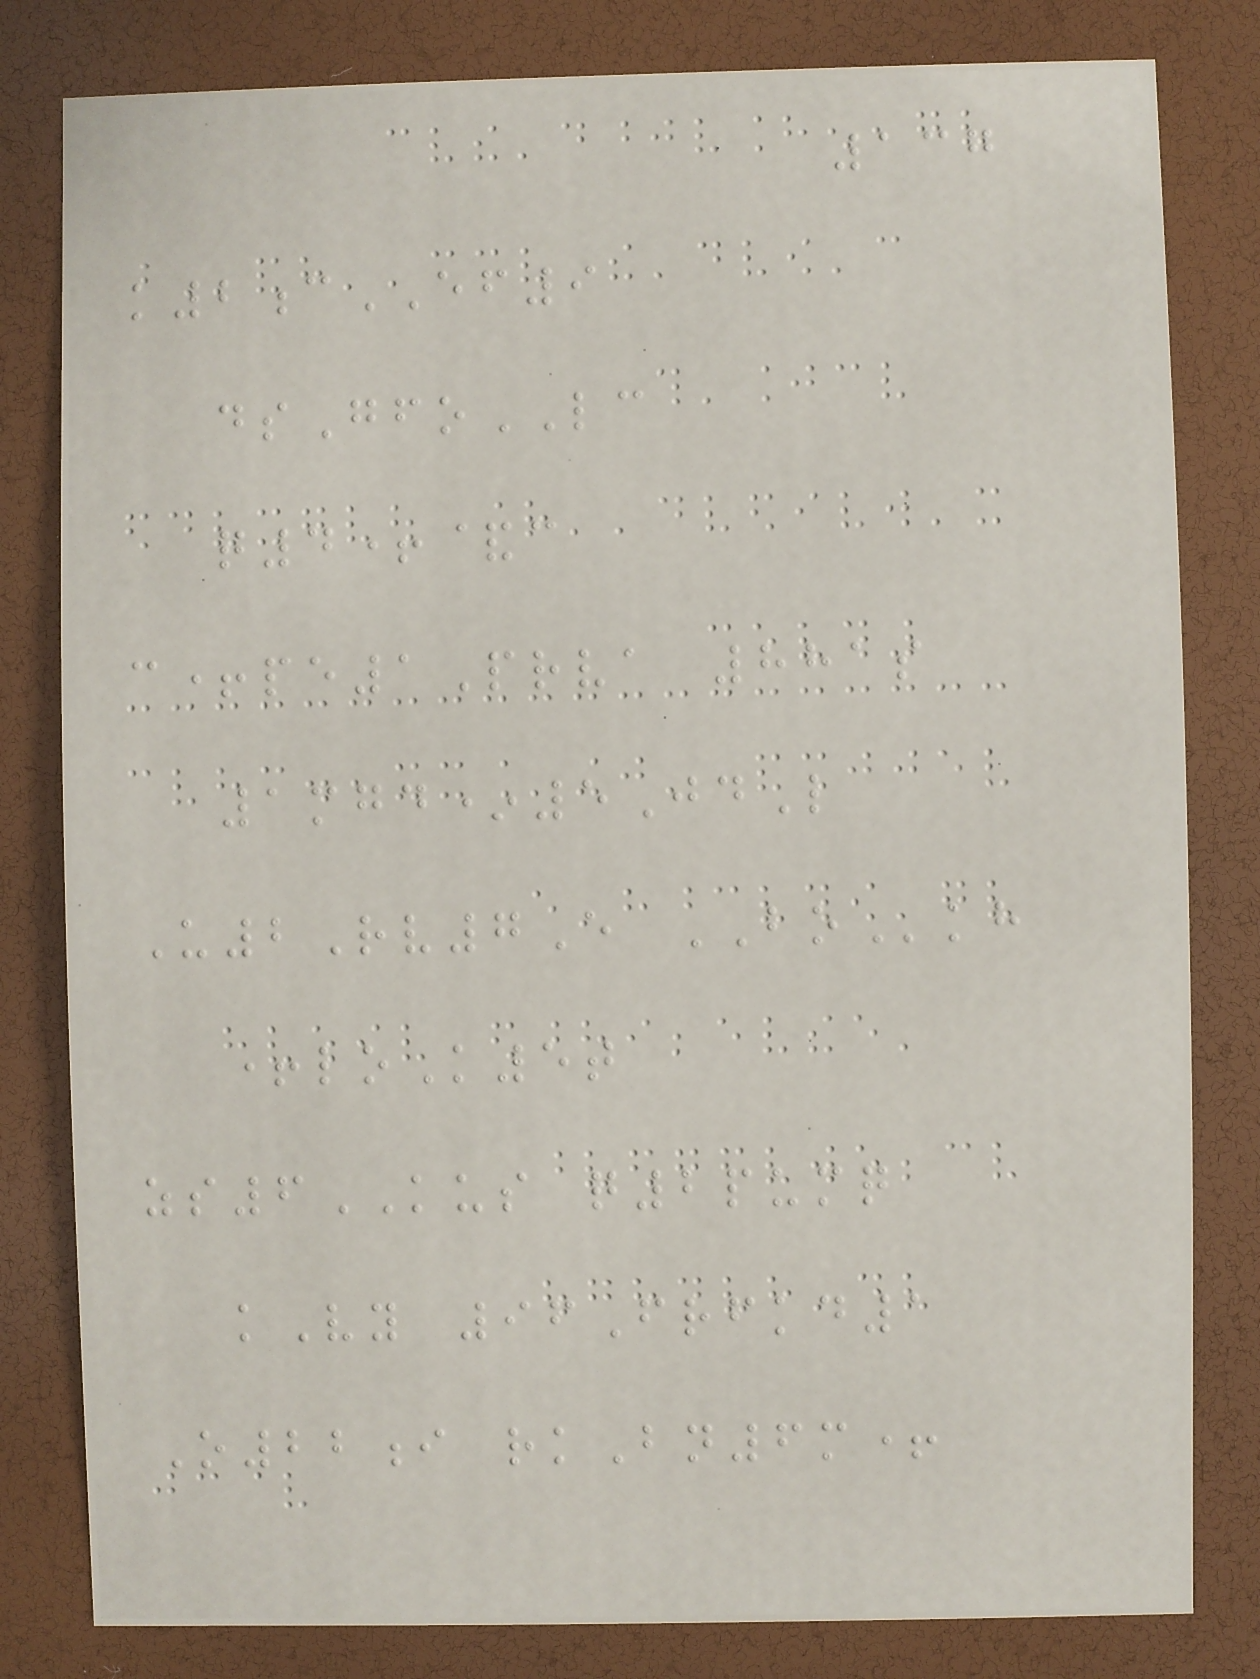137
k2cEF9
dsGfoLC
q4+&c
c+pe1Prva 881s
1mgd*5JdL
U2Rv7E BOkh
+loK5t
zs6KUS q2pumq
kVy 96Frfkd1
O22i rkBn6m+
